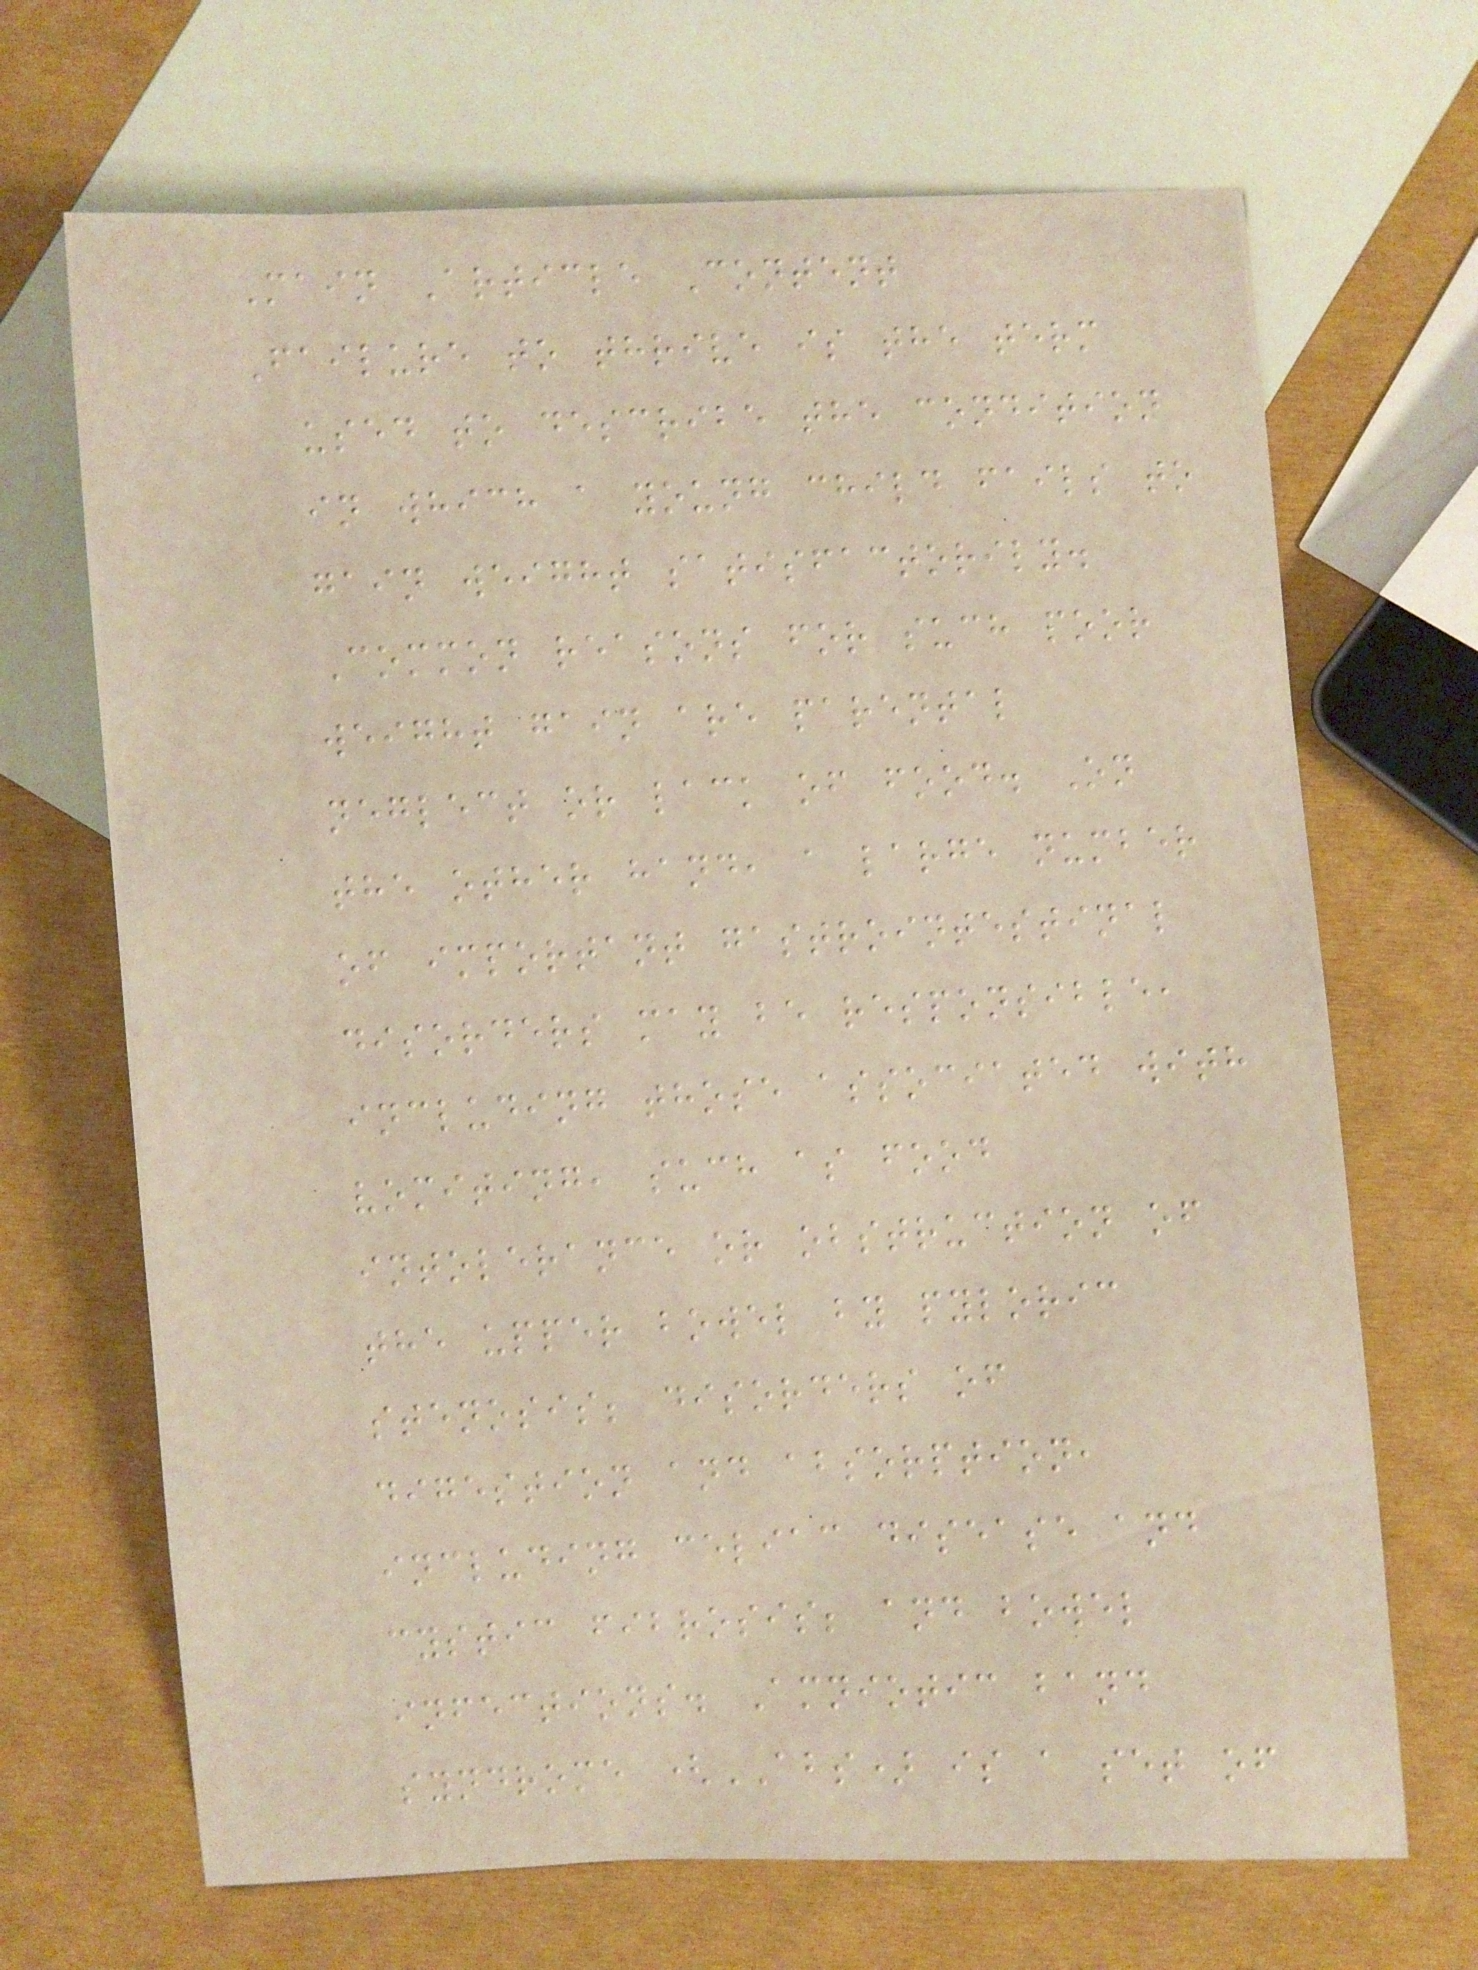Main Article Content
Failure to thrive is the term
used to describe the condition
in which a young child fails to
gain weight satisfactorily.
Common reasons for such poor
weight gain are parental
neglect or lack of food. On
the other hand, a large number
of important gastrointestinal
disorders may be responsible,
including those associated with
vomiting, such as food
intolerance or obstruction of
the upper bowel by pyloric
stenosis; disorders of
digestion and absorption,
including celiac disease and
cystic fibrosis; and bowel
infections. Amniotic band
syndrome (ABS) is a set of
